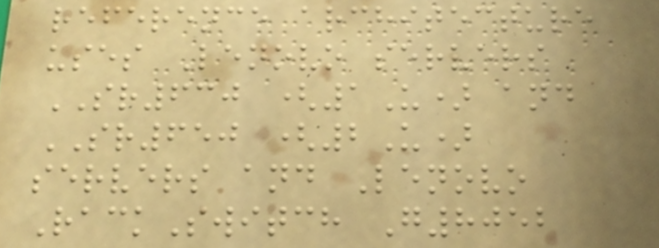reference architecture
uses Lenovo servers
SR630 (1U) and
SR650 (2U)
servers and Lenovo
RackSwitch G8052
